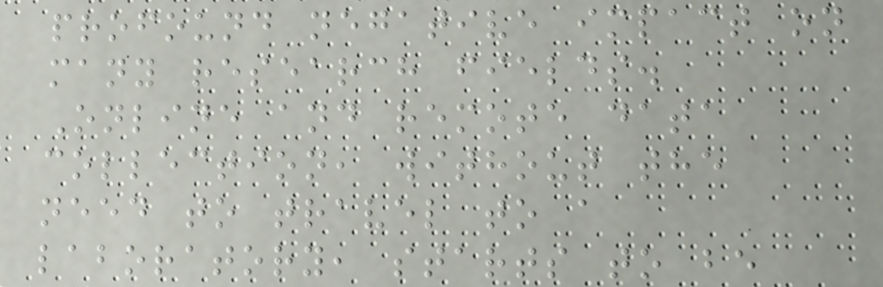profound negative impact on
many research fields.
Online and remote data
collection, without the
need to travel to a
laboratory, starts to be
